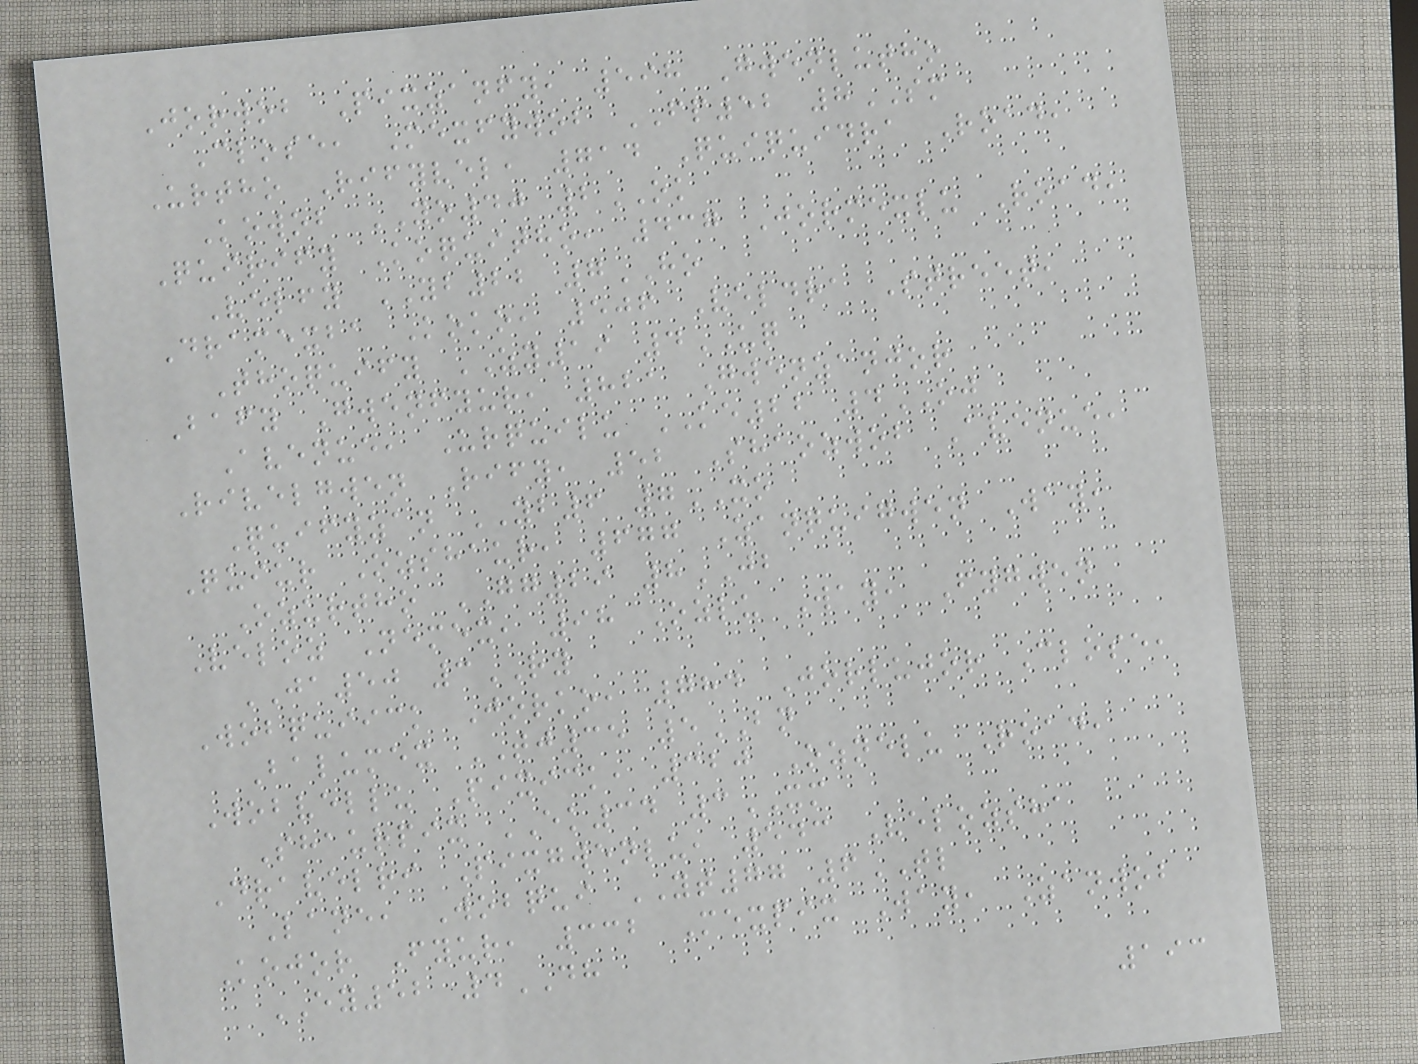Jorwob Pixzanfy, 598 Gwenlutho
Close, Mexfywob FP52 8SM
Urtho Rifyvel, 714 Quiquidra Road,
Kowob YO40 2OK
Quirify Koquitho, 437 Jormexlu Road,
Velfy YB22 7HO
Dramexba Koko, 506 Veldra Street,
Thoquify ZY19 4UQ
Bafy Gwenfyur, 821 Gwenzanjor
Avenue, Urquilu KE22 4OJ
Rivelgwen Rify, 52 Shaozwob Avenue,
Quifyzan YB6 7XO
Quiur Ozshaur, 677 Zanquigwen Way,
Ozurtho GG29 8JB
Veloz Nemex, 98 Ozlu Way, Fygwen
JA50 3RY
Wobquiick Jorko, 784 Jorlujor Close,
Balumex TJ35 5BN
Wobvellu Pixick, 320 Oznelu Road,
Shaurpix EK34 3XM
Dravelri Pixgwenlu, 543 Velozsha
Lane, Wobqui YT77 6TL
Kojor Fyur, 332 Mexpix Way, Zanwob
EY52 4DH
193
